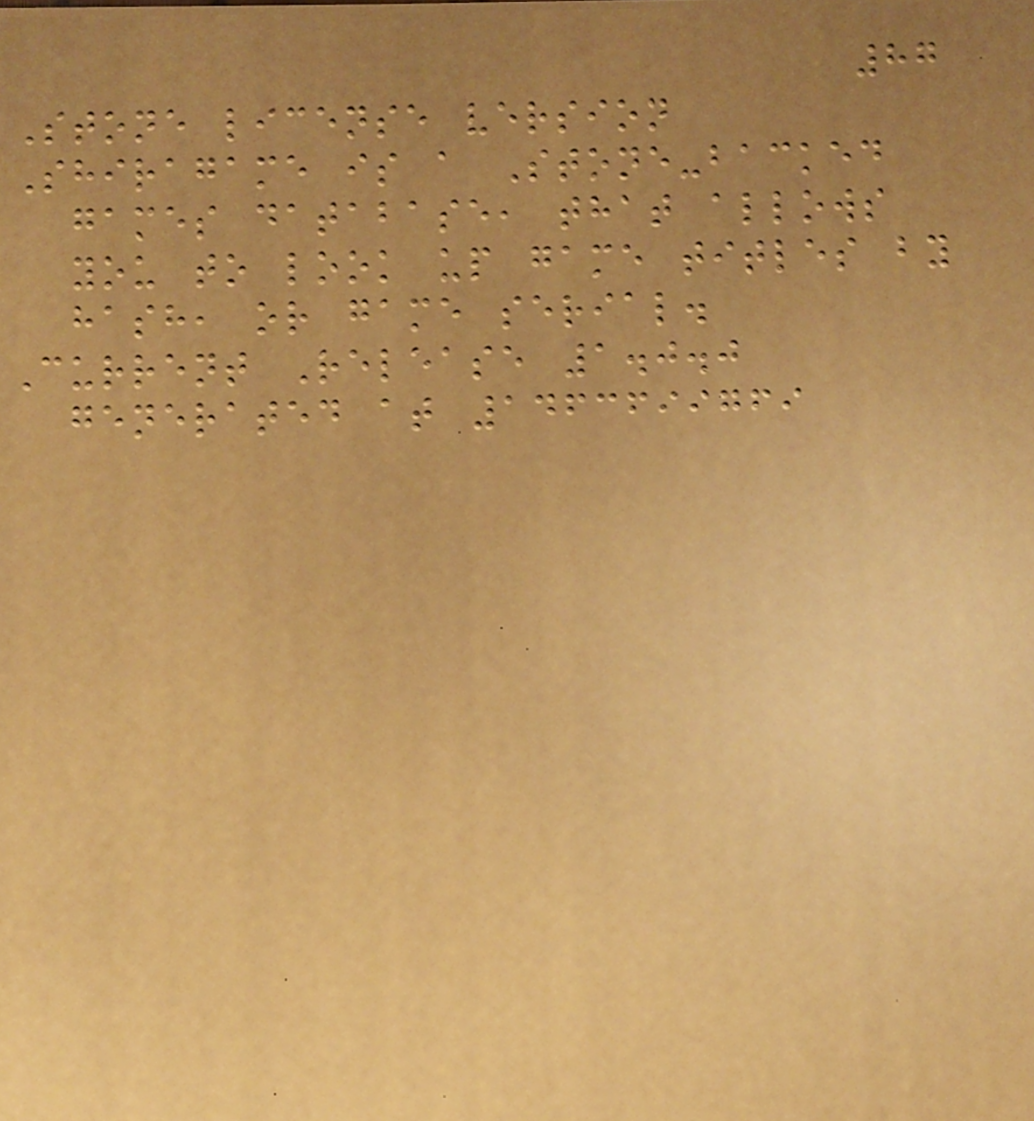87
Stone license version
Shiragame is a Stone-backed
games database, that allows
you to look up game titles by
hash, or game serial.
Current Release 1.0.0
generated at 1463699769
